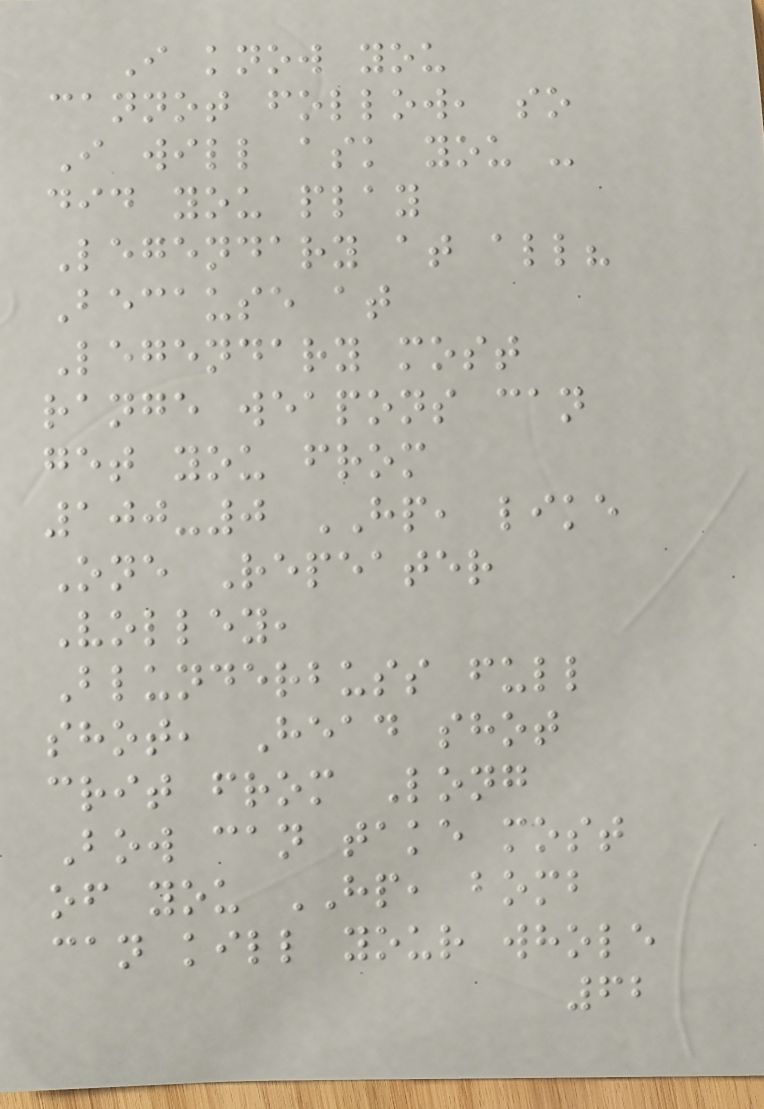I know you
cannot follow, so
I will ask you -
did you play
Legendary at all?
Because at
Legendary most
range weapons can
get you from
100-0 HP, like
One Repeater
Volley,
Blunderbuss full
shot, Head shot
crit from Long
Bow can take most
of you HP, bomb
can kill your whole
62
